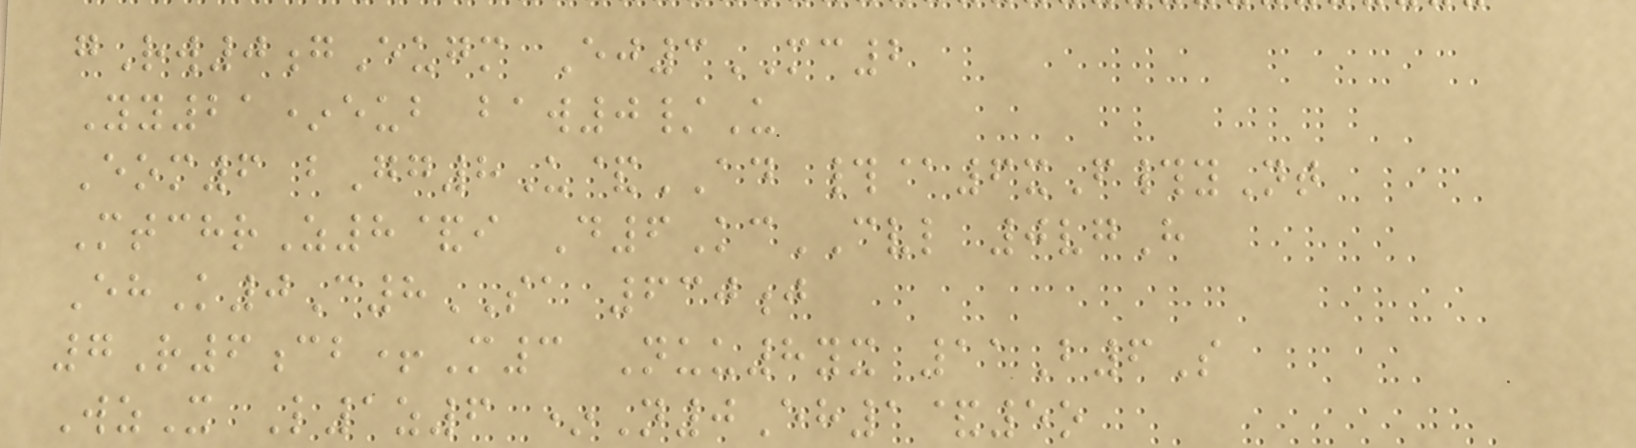gRw0gEugm Ej3MC2
Yy21*eub baw0/U
Eom6 bGg8U&AD #@6xF#yNt
MtchrZ8&i D6KcCVL 0vgH
EhK0C8SA 630j
7R6cb+M3 Nuu8yx 11B6S
WzX L1z6 *N0Eh1&5o
